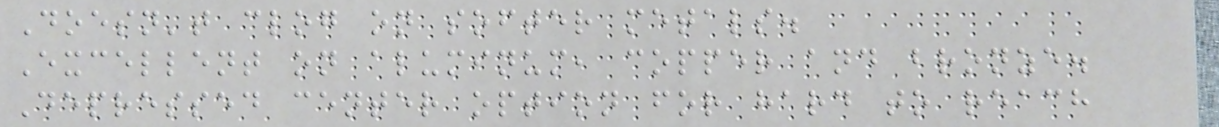Doesn't clog on softer metals.
Excellent on aluminum, copper and bronze.
Depressed center option for hard to reach
